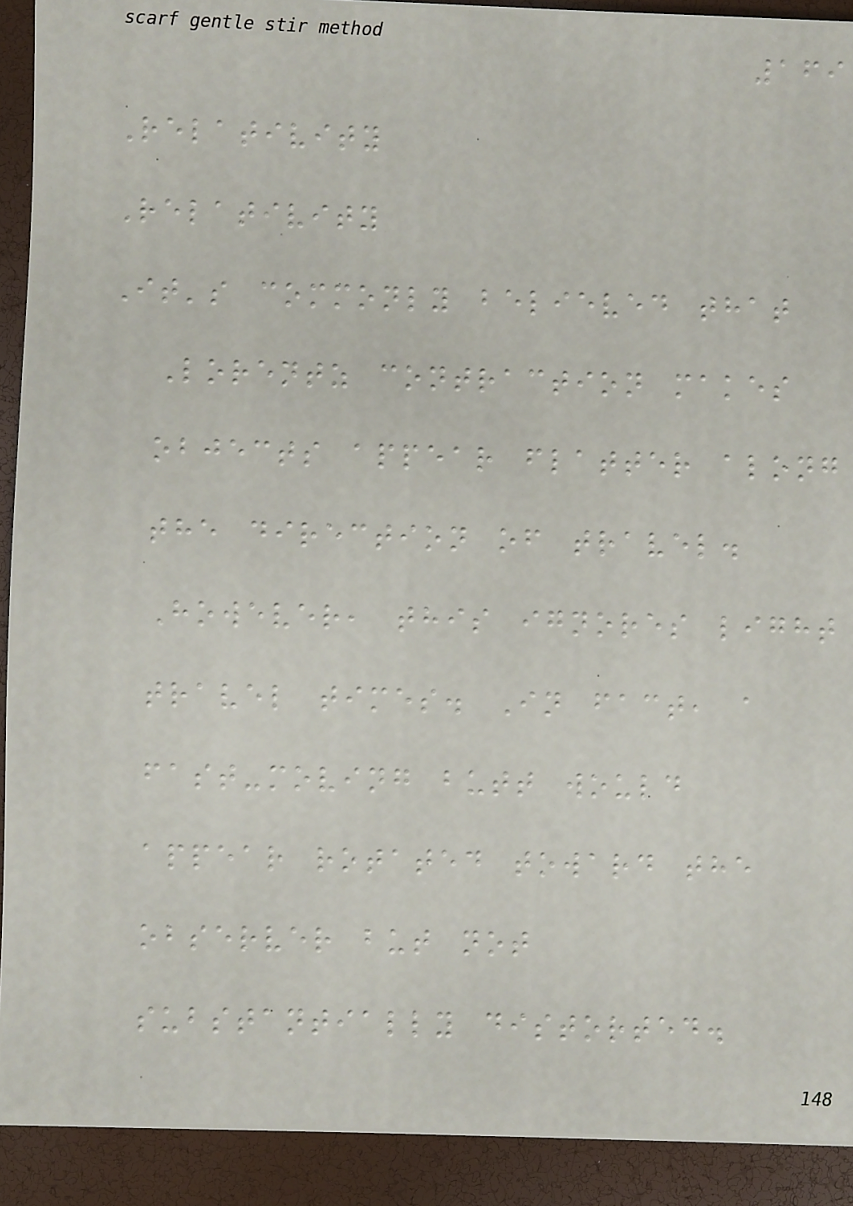169
Relativity
Relativity
It's commonly believed that
Lorentz contraction makes
objects appear flatter along
the direction of travel.
However, this ignores light
travel times. In fact, a
fast-moving butt would
appear rotated toward the
observer but not
substantially distorted.
